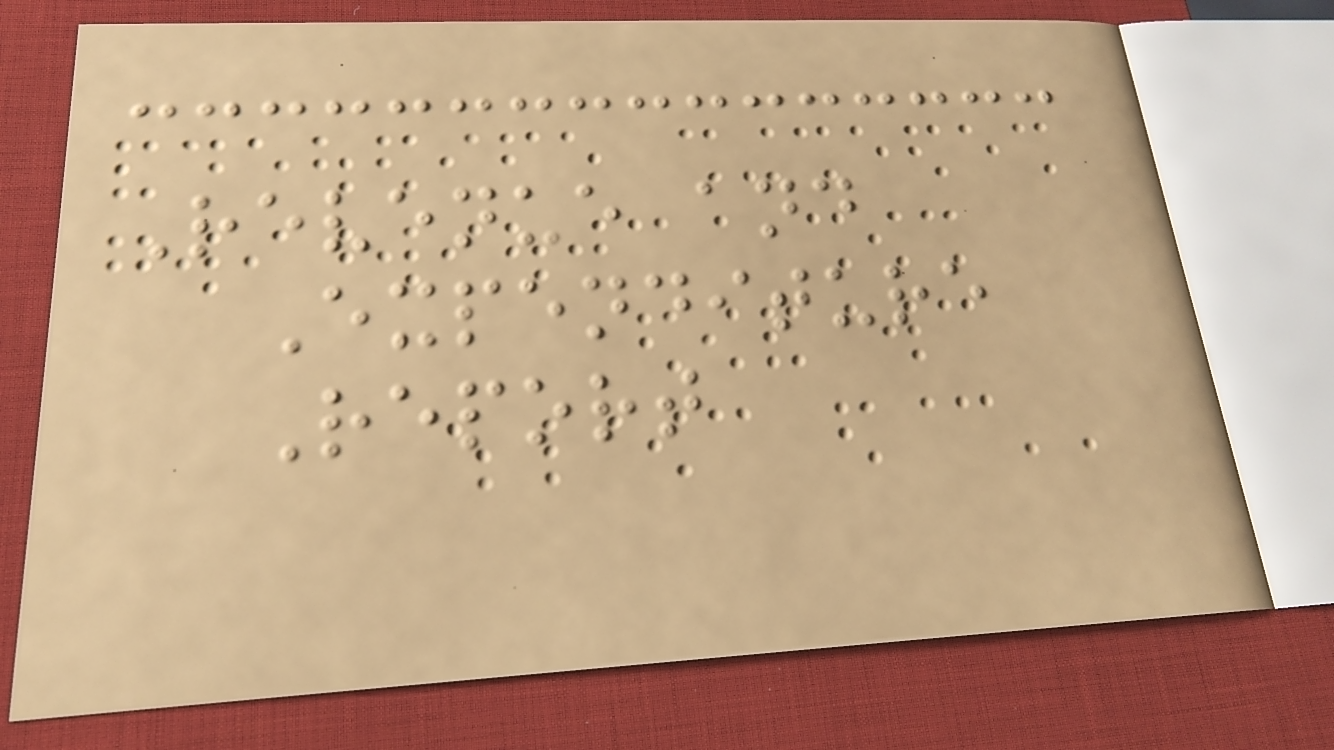Revenue and
Expenditure
Report
